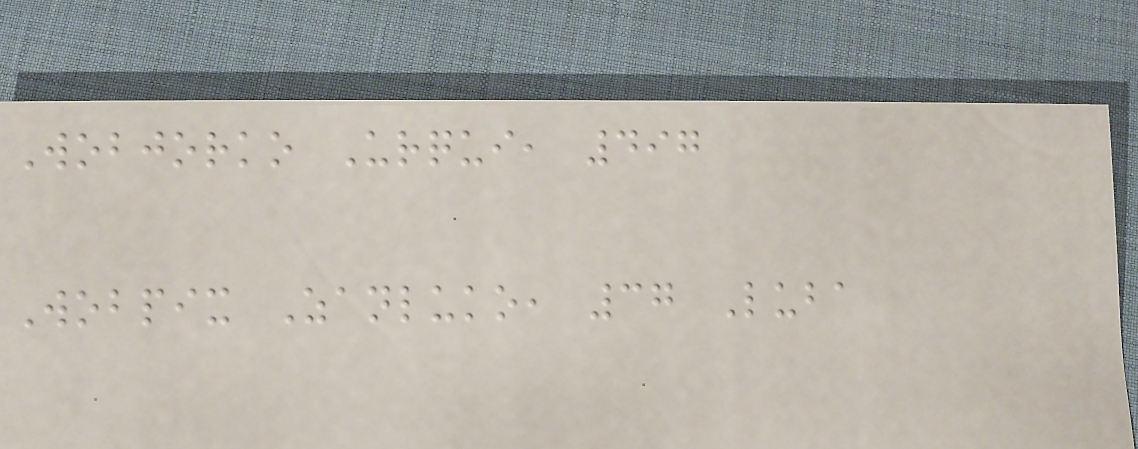Wobjorko Urqui, 497
Wobpix Zanluko, 37 Luba
